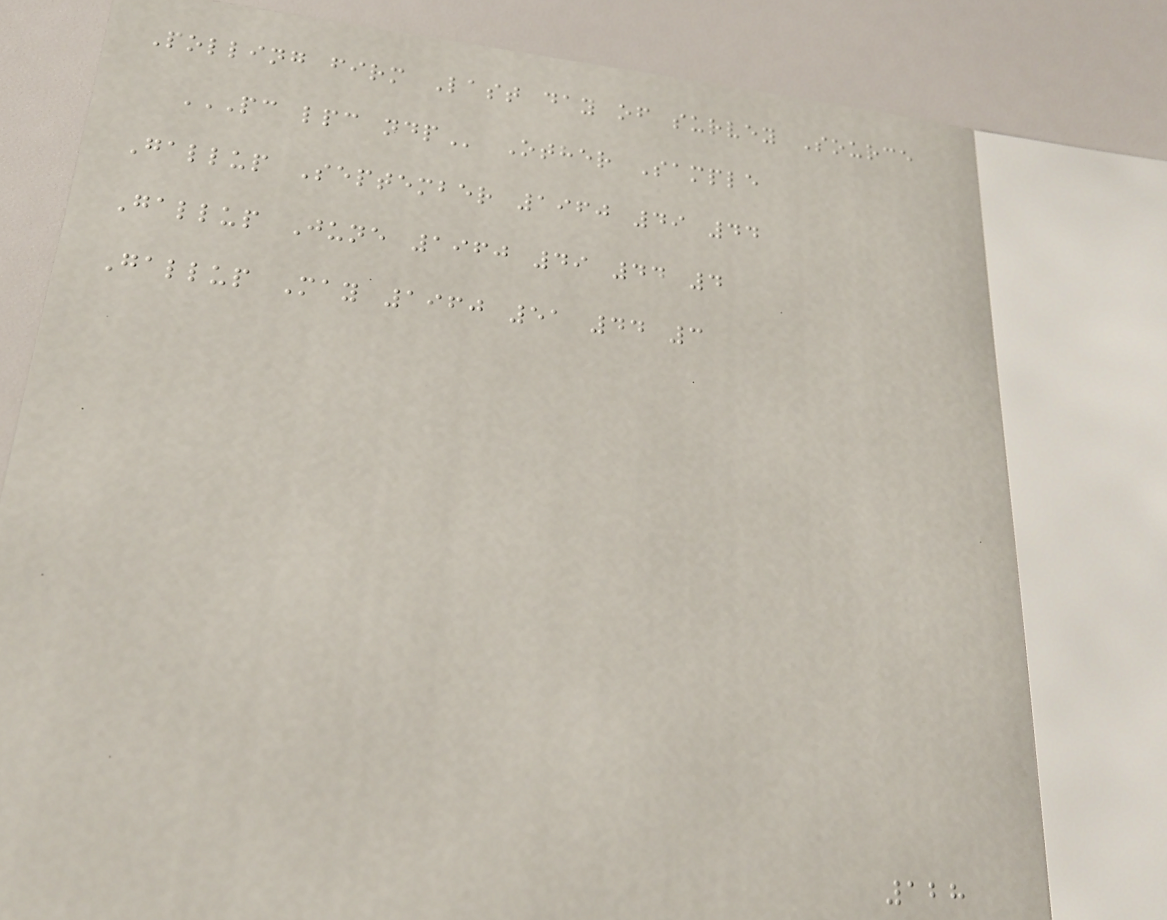Polling firm Last day of survey Source
PC LPC NDP Other Sample
Gallup September 1960 49 44
Gallup June 1960 49 44 4
Gallup May 1960 51 44 3
128
